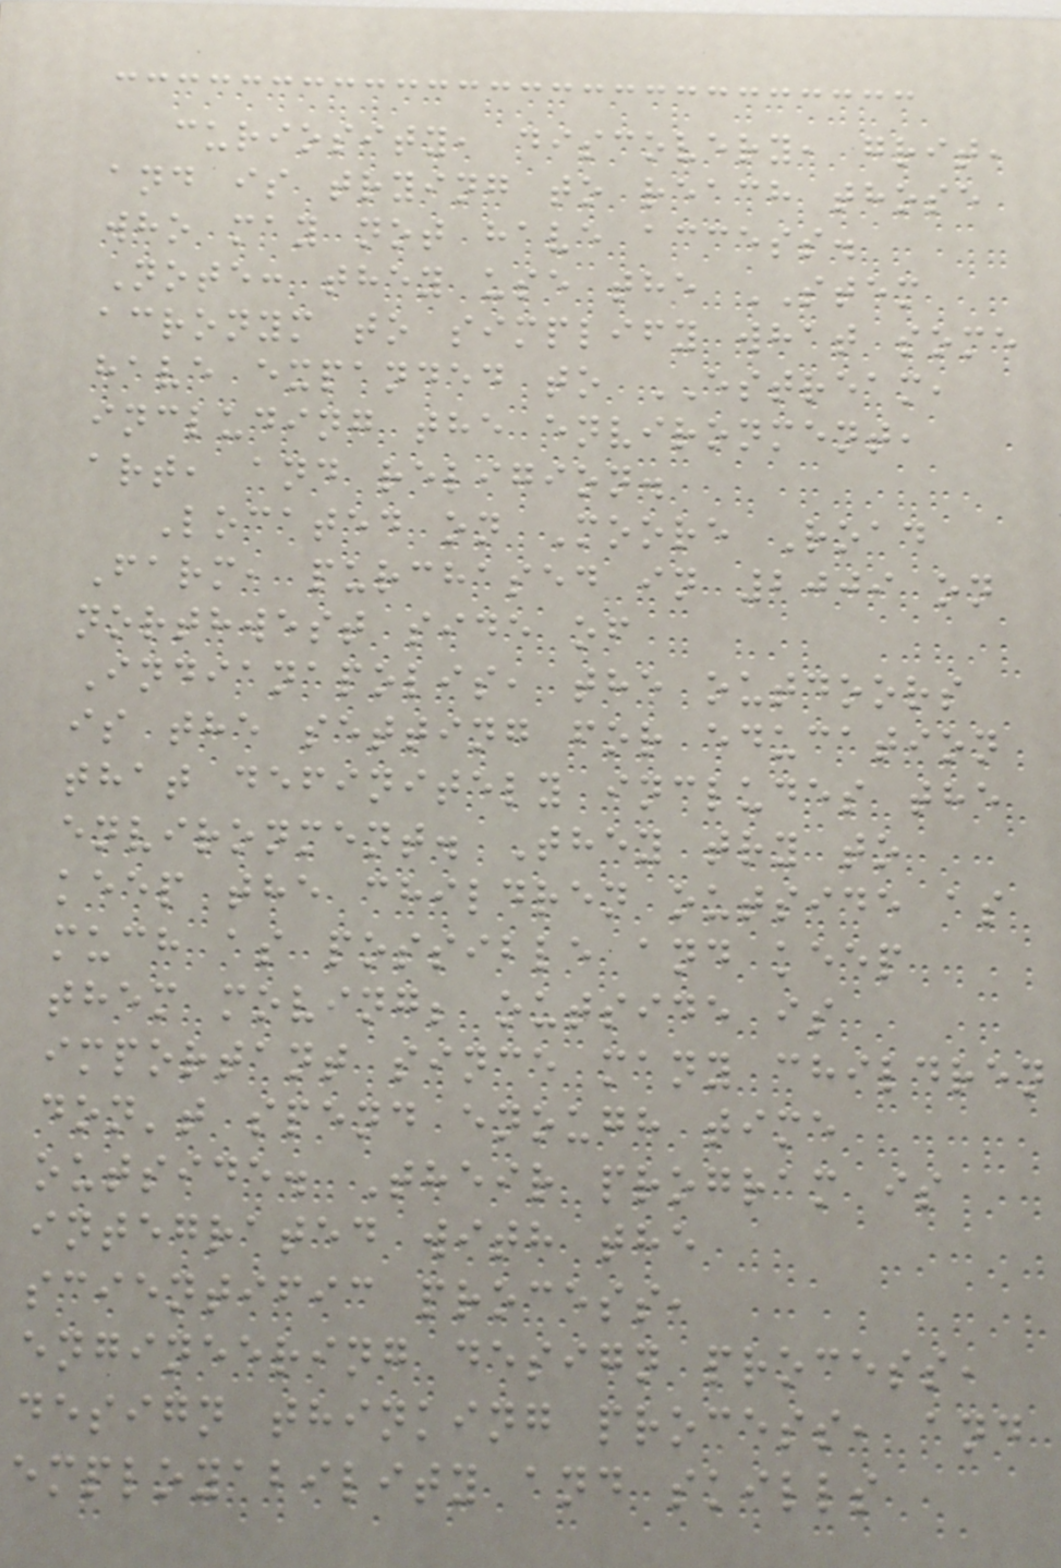curiosity, discovery, grit,
and is trying to reach those
who may not have access.
Note: they use the STEM
acronym to simplify what some
have expanded to ESTREAM,
including the environment,
art, and religion.
Located on Moore Road
Farm, purchased in 2009 on
northwest side of
Indianapolis, the outdoors
is the setting for education
that definitely includes the
environment. They try to
keep the children outside as
much as possible and keep
them moving; outside is
important since many children
don't spend enough time
outside. Their program is
integrated with the
scientific process,
engineering design process,
design thinking process, and
employability and skills
